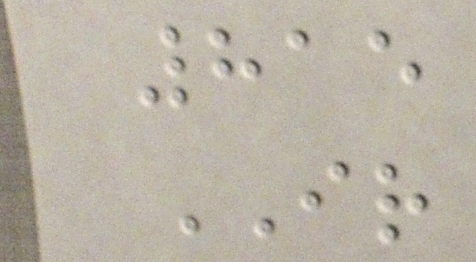815
IR
